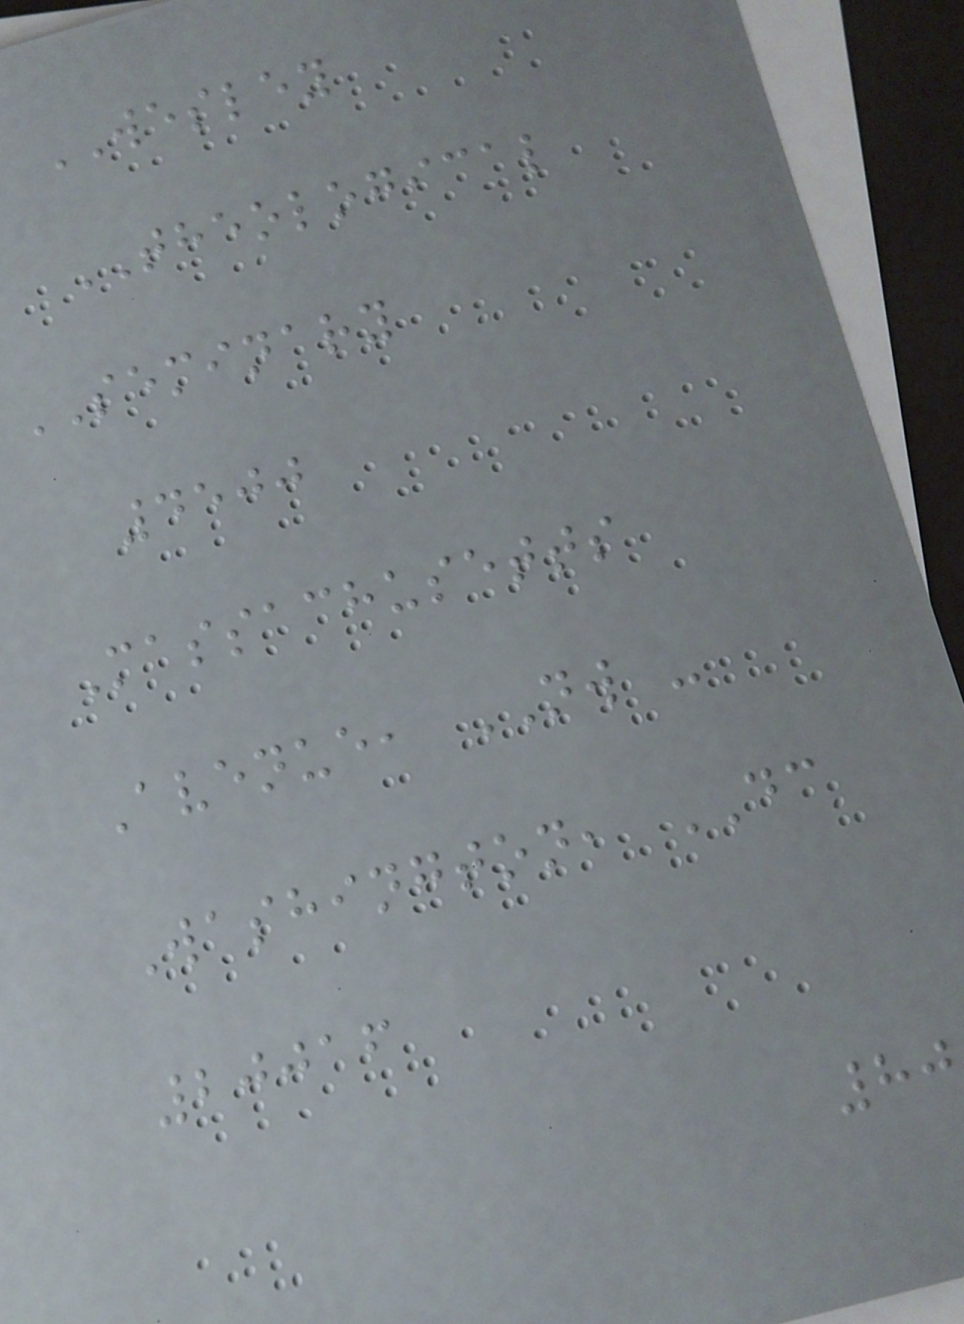WESLEY
THEOLOGICAL
SEMINARY
4500
Massachusetts
Avenue, NW -
Washington, DC
20016
80
